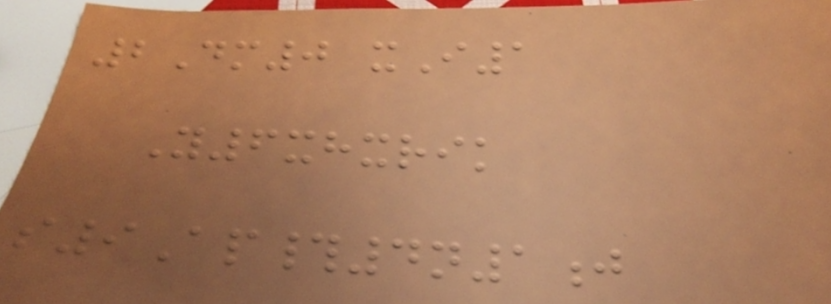2Dm0 xI1
Y6xhxrik
s9Ap#4n1j
